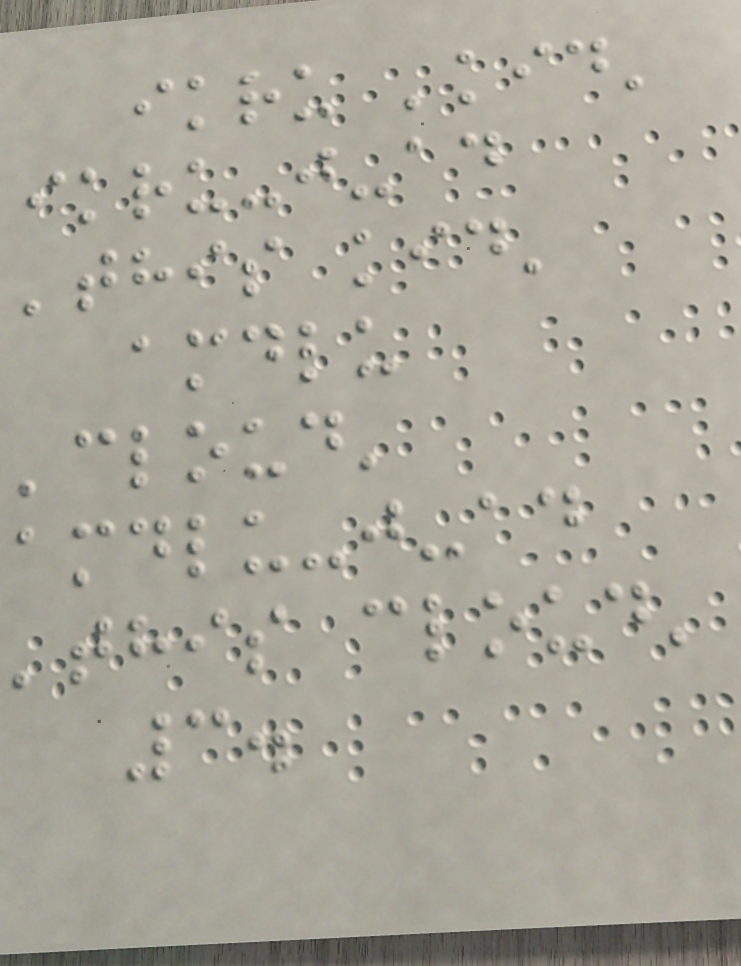ikru 'kid'
ikru-j-ad
'this kid'
amdlu
'cloud'
amdlu-j-ad
'this cloud'
3.
